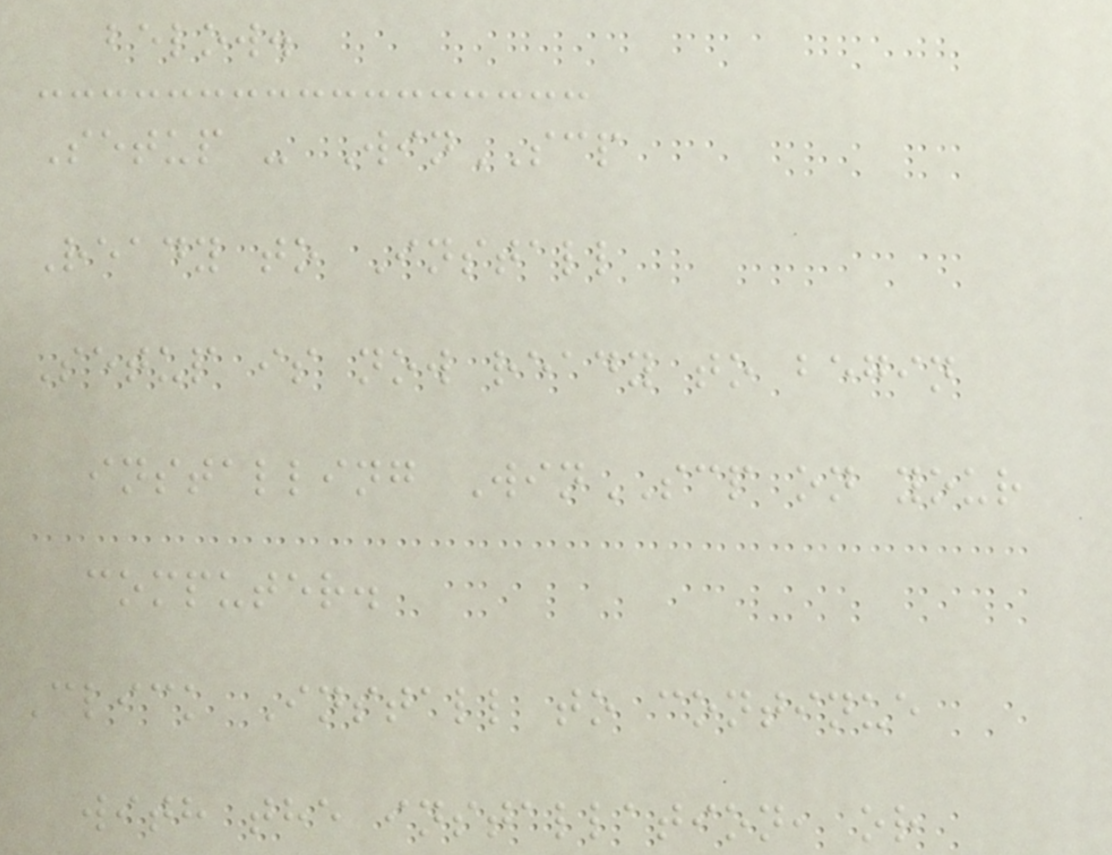below.
Setup - WinSCP
Ready to Install
Setup is now ready to begin
installing WinSCP on your
computer.
Click Install to continue
with the installation, or
